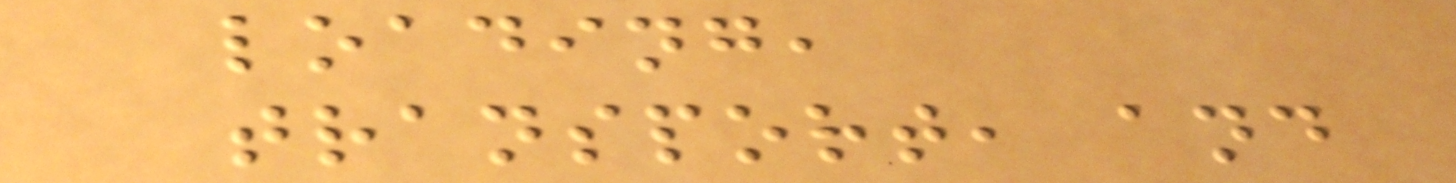loading,
transport, and
